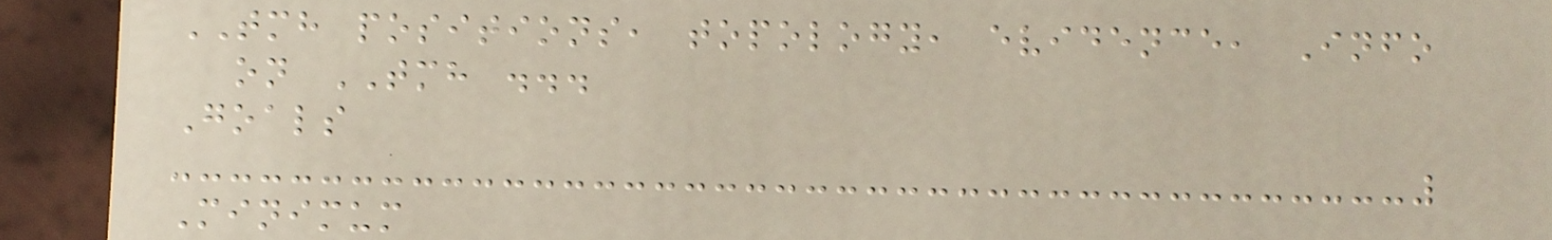TMH positions, topology, evidence, Info
on TMH ...
Goals
Minimum
